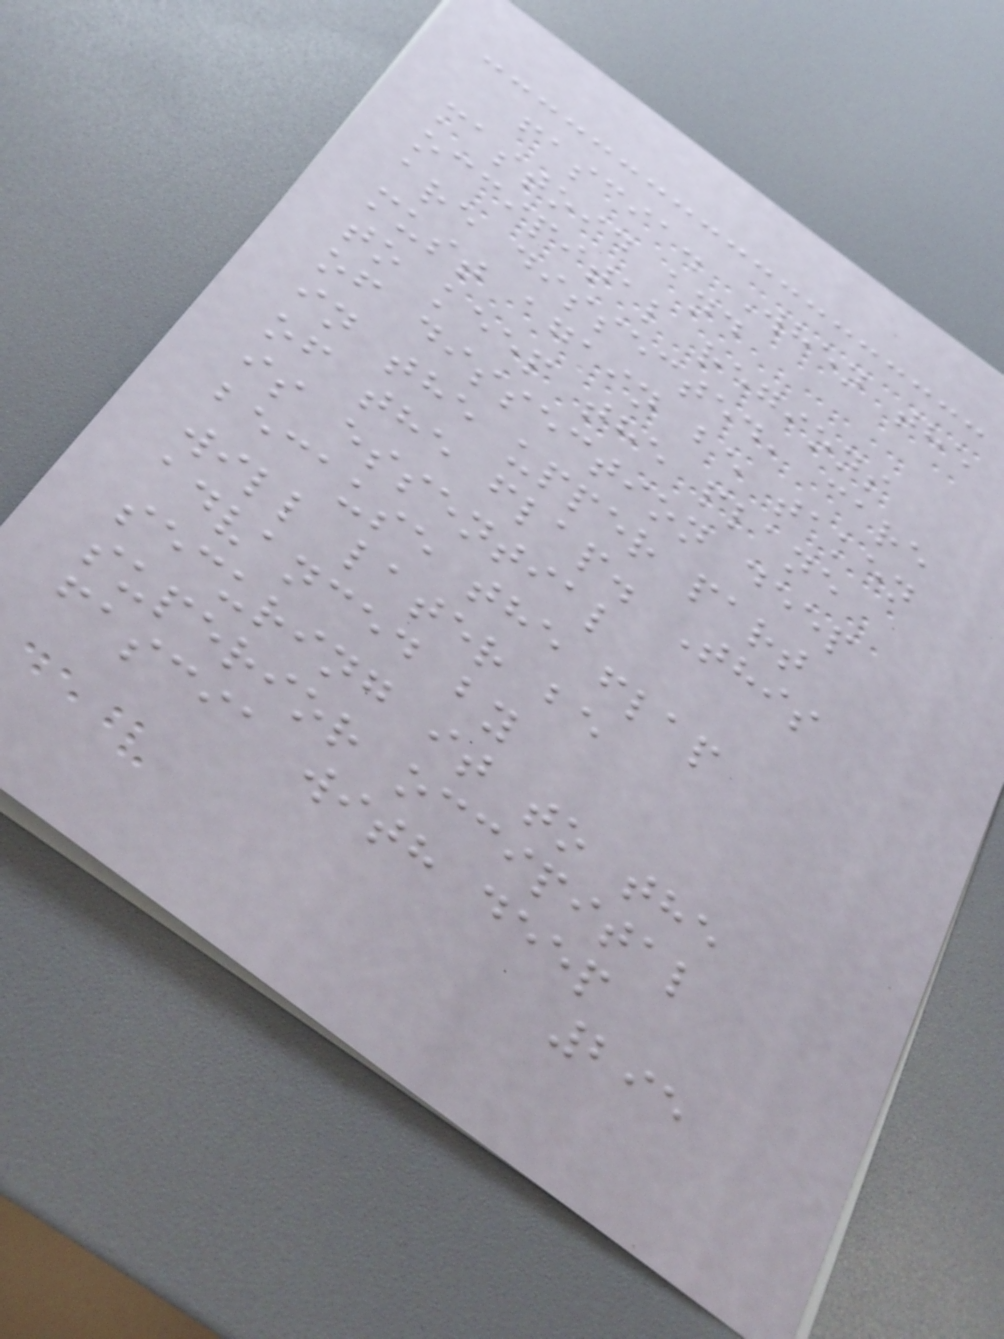fascia. When the
mastoid and
occipital regions
are dissected, care
must again be taken
to keep the plane
of dissection deep
in the upper part
of the flap. This
is essential
because the flap
will later be
advanced by
securing it to the
superior occipital
fascia with deep
295
